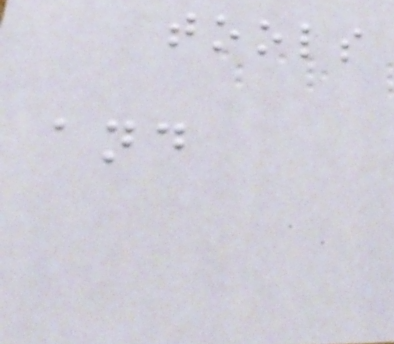tools
and
